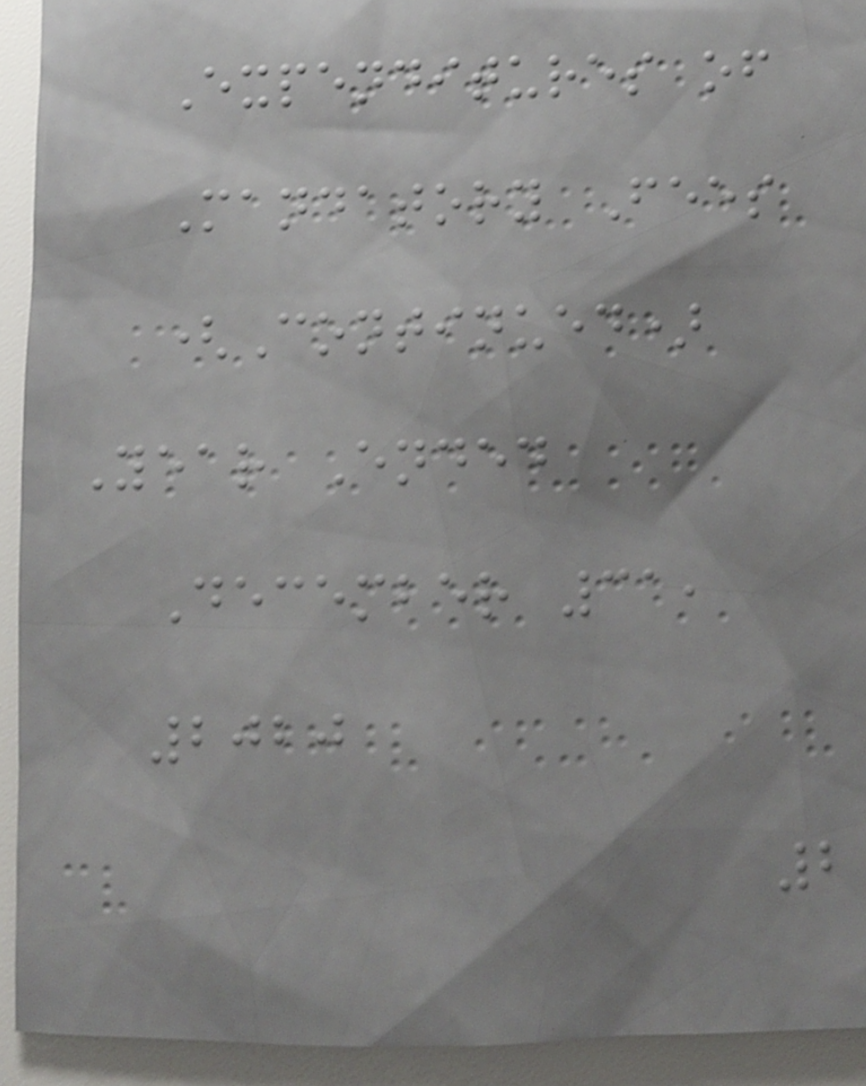Expenditures of
Mandatory Fees
(Continued)
Year Ended
December 31,
2020
2
